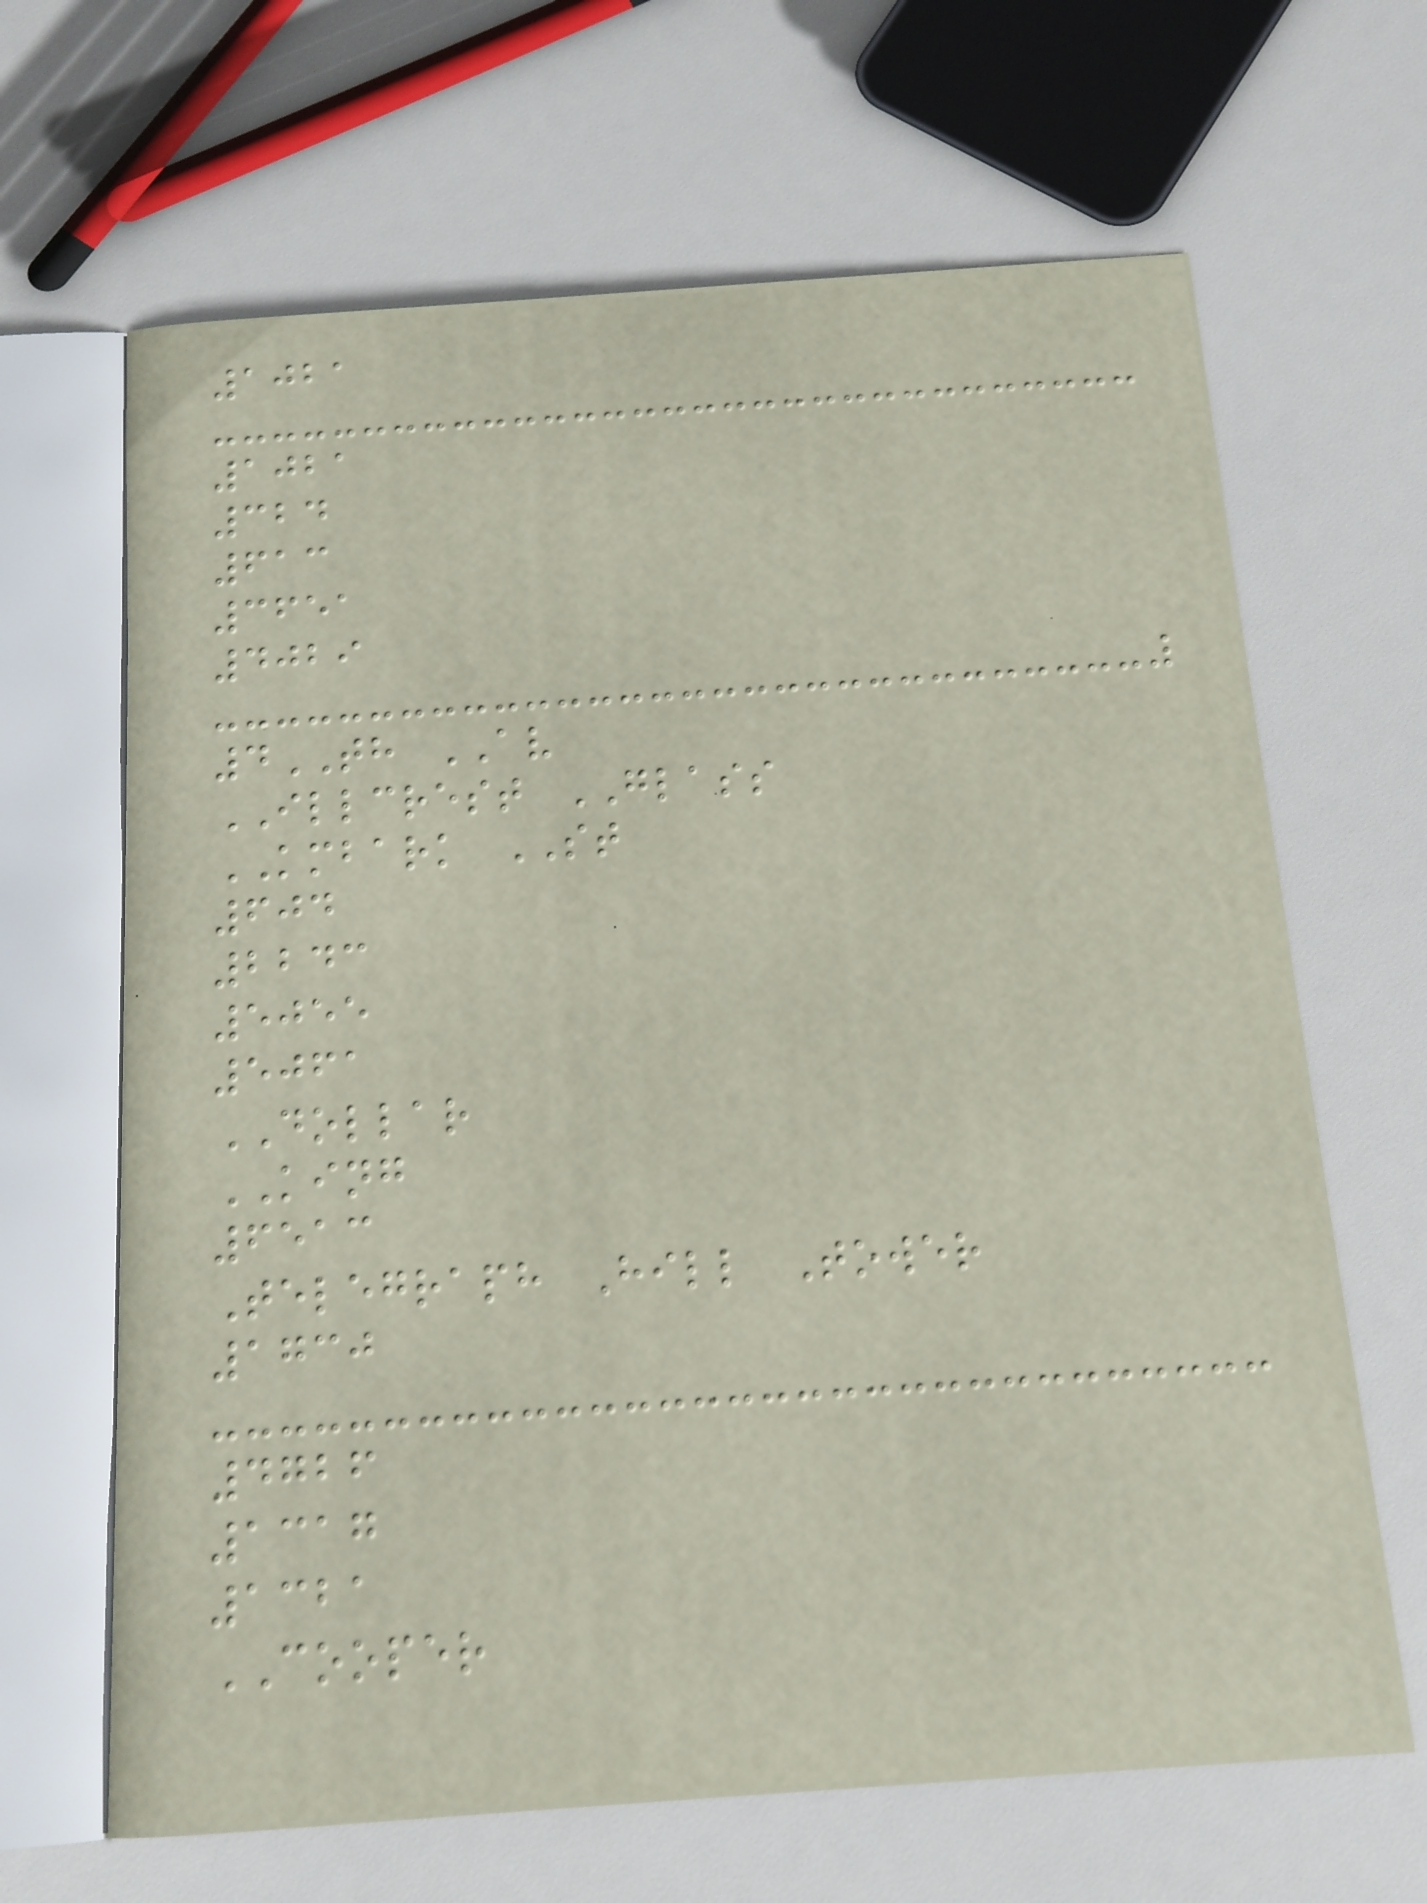1021
1021
324
613
3651
4029
4TH AV
ILLCREST GLASS
KMBARK ST
604
2243
5055
5061
DOLLAR
KING
6513
Telegraph Hill Tower
1730
4726
1317
1321
COOPER
